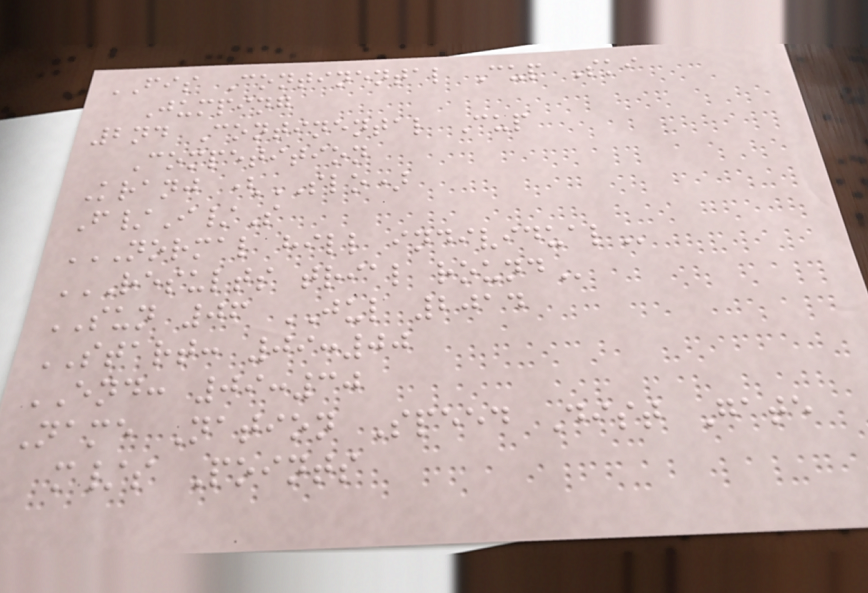FIS Continental Cup Ski
Jumping
2nd Continental Cup
Competition
Kranj (SLO)
F/I/S
NORMAL HILL INDIVIDUAL
RESULTS TRIAL ROUND
SUN 06 JUL 2014
START: 09:00
END: 09:30
Name Nation Speed Dist Gate
m/s Points
